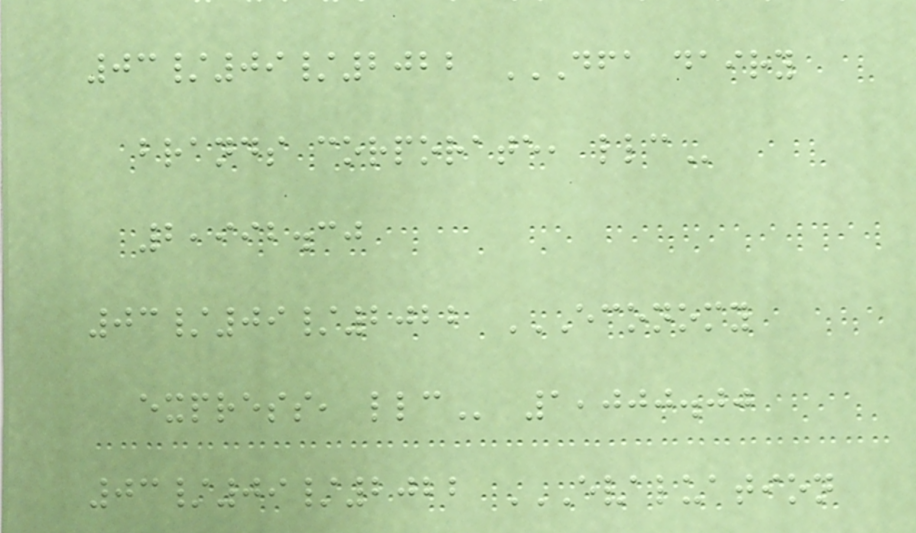03/09/2022 DFA DAIRY
BRANDS CORPORATE, LLC
2,992.30
03/09/2022 ECONOMY
EXPRESS, LLC 1,000.00
03/09/2022 EVALUATION
